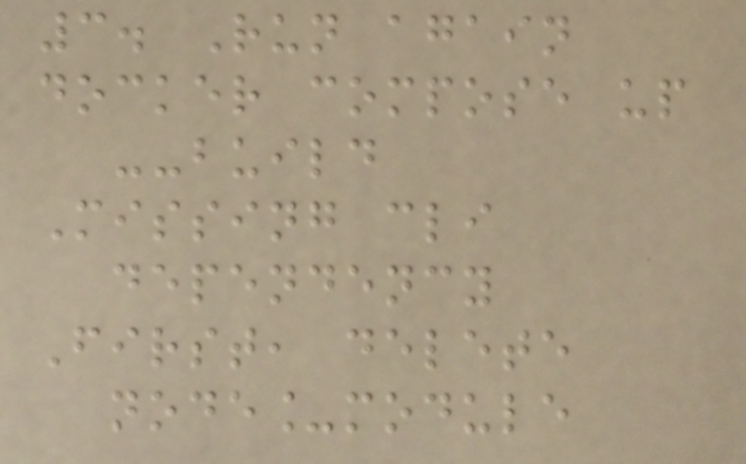3. Run again
docker compose up
--build
Missing cli
dependency
First, delete
node_module
